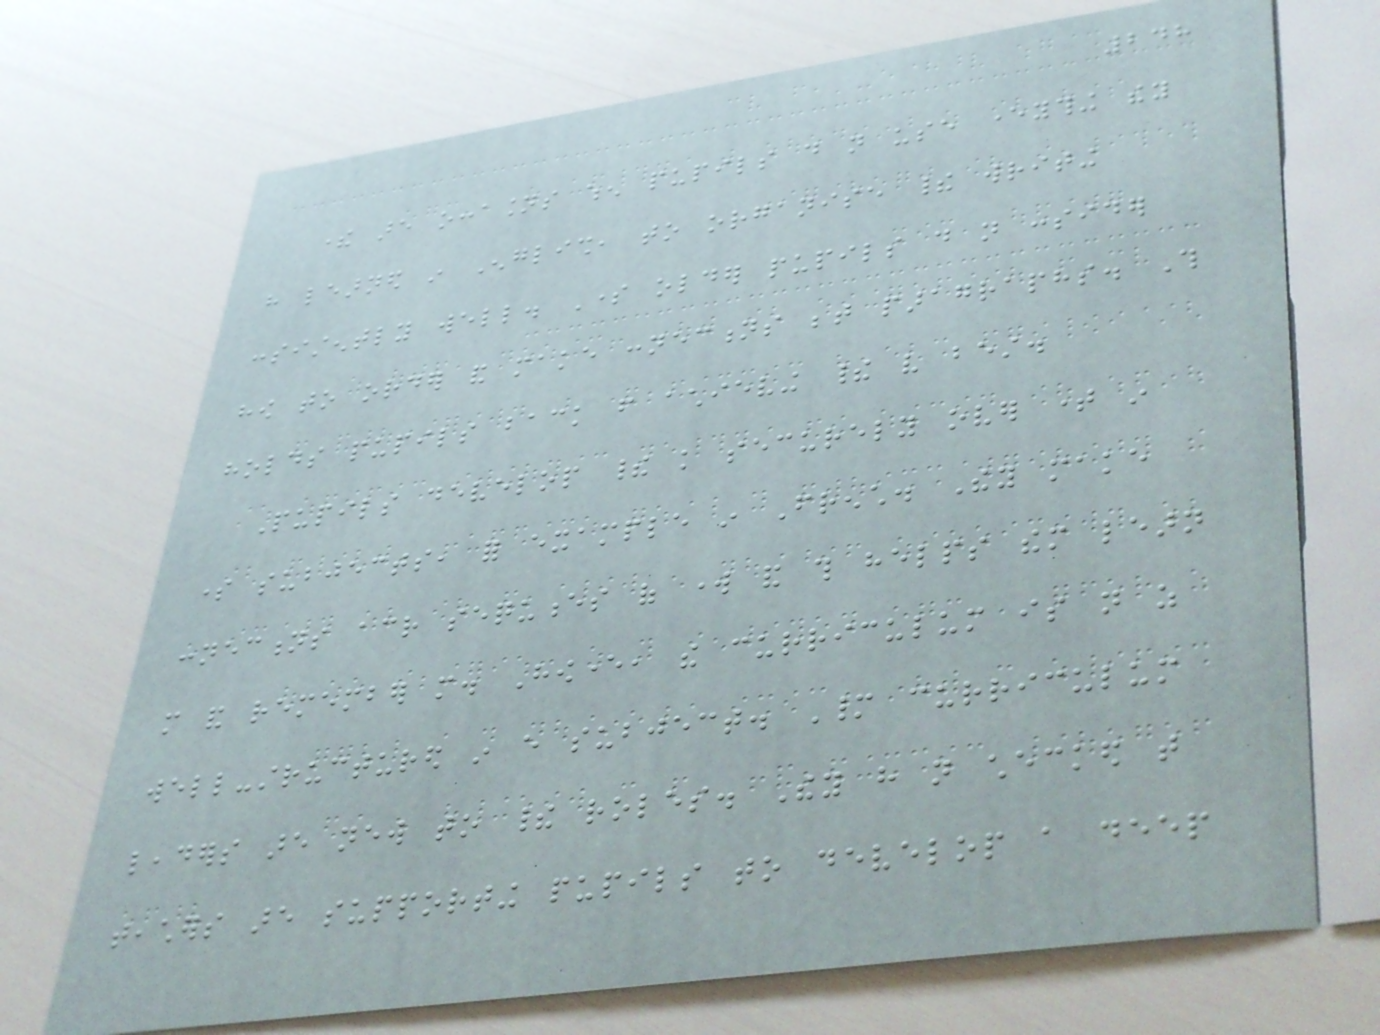248
there are occasions when pupils do not use everything they
have learned in English, to organise their writing
consistently well. Some older pupils do not consider
how to order and make connections between paragraphs. This
holds pupils back from achieving their very best.
Pupils develop their knowledge securely over time in
some subjects, for example in French. They make
connections across sequences of work and this helps them learn
more and remember more. However, the curriculum is not as
well-structured in every subject. Many curriculum
leaders are new to their roles. They have not checked that
teachers are supporting pupils to develop a deep
